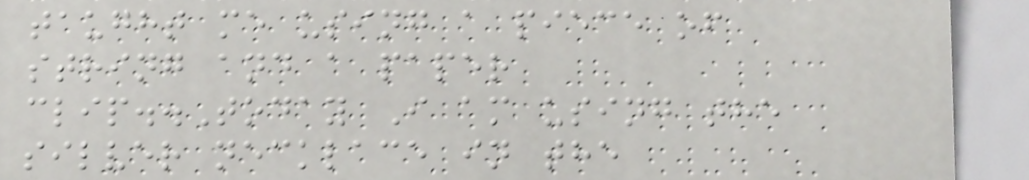taught me using a piece of
string and a paper
clip..Today I am using the
silver necklace in the
